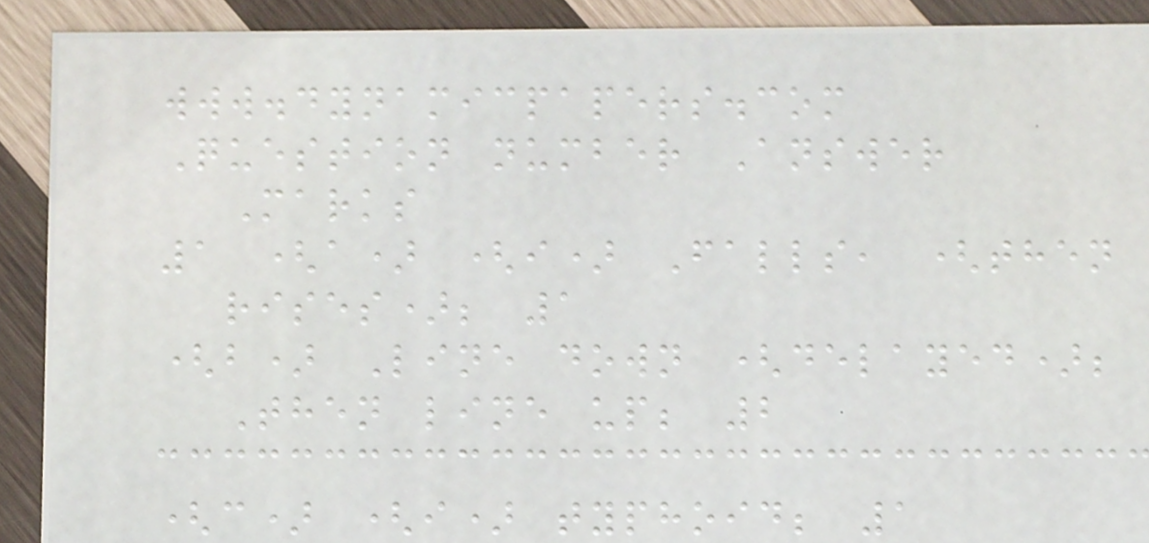www.dynamicpapers.com
Question number Answer
Marks
1 (a) (i) Falls, (then
rises); 1
(b) Line down (delayed);
Then line up; 2
(c) (i) typhoid; 1
